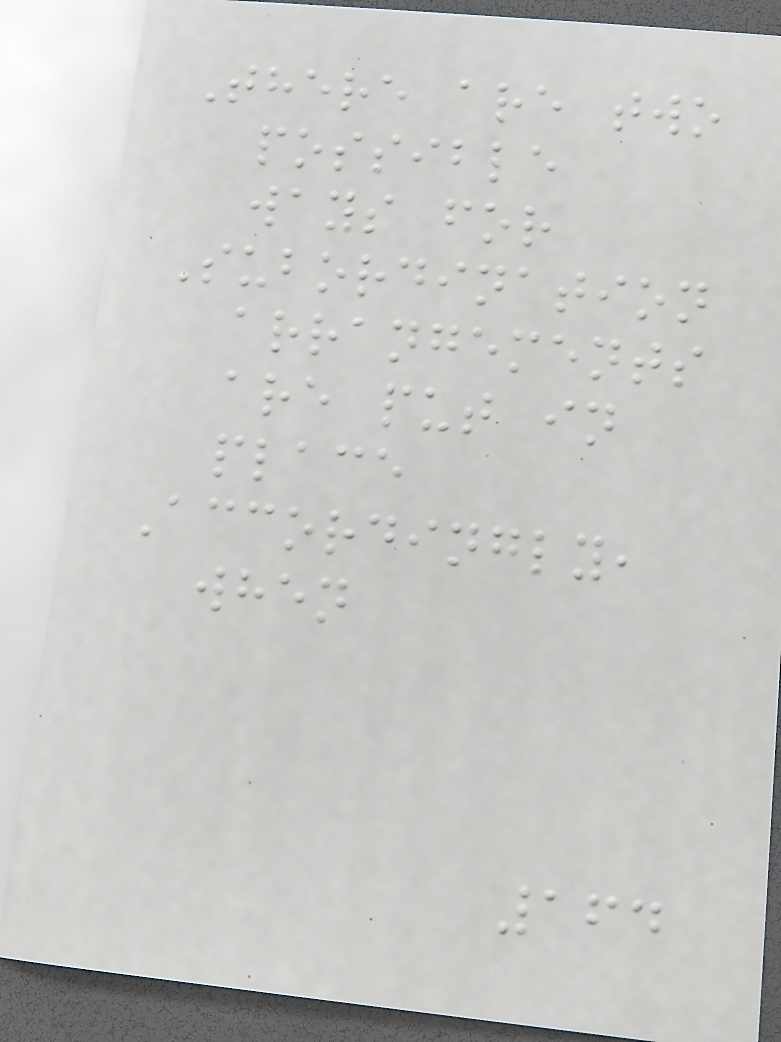There are two
possible
ways for
Subordination
arrangements
are put in
place
Accordingly,
when
164
